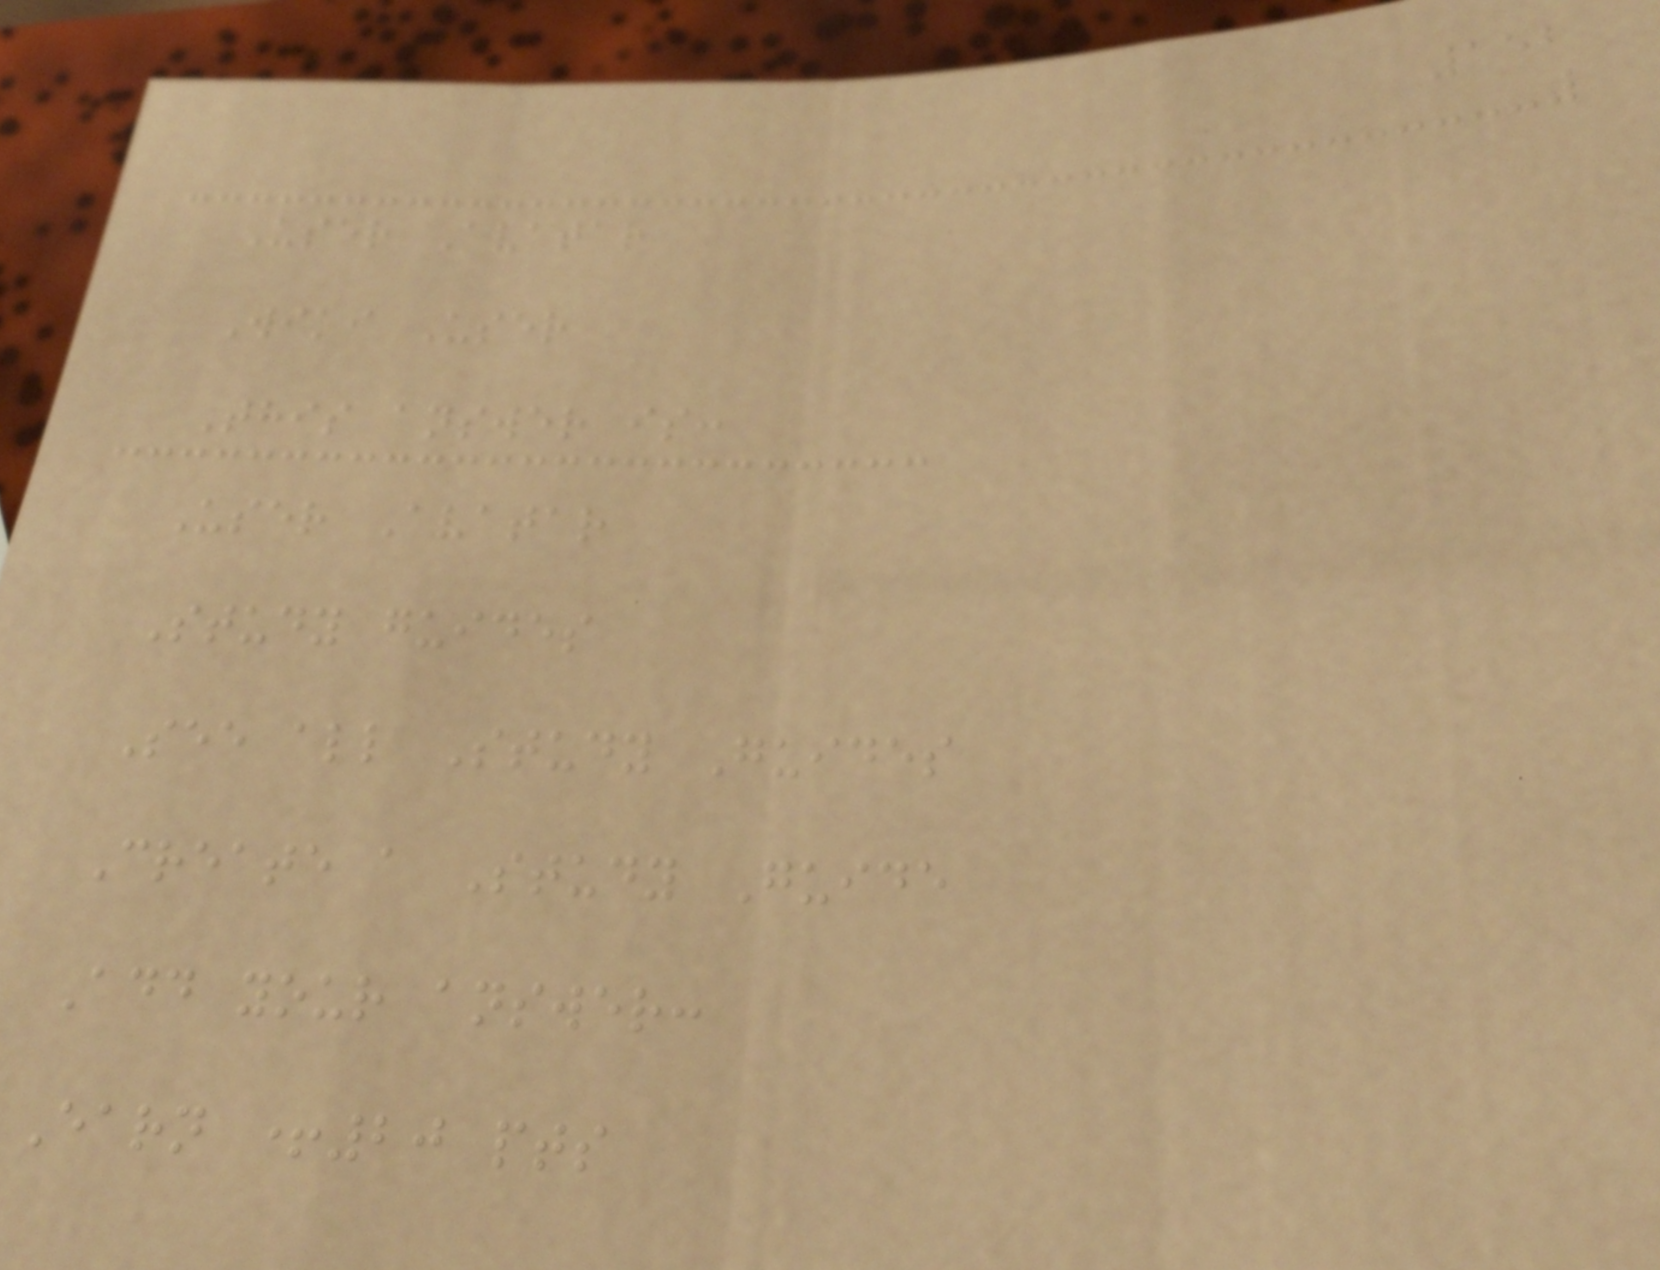152
User Avatar
Wiki User
This answer is:
User Avatar
Study guides
See all Study Guides
Create a Study Guide
Add your answer:
Earn +20 pts
